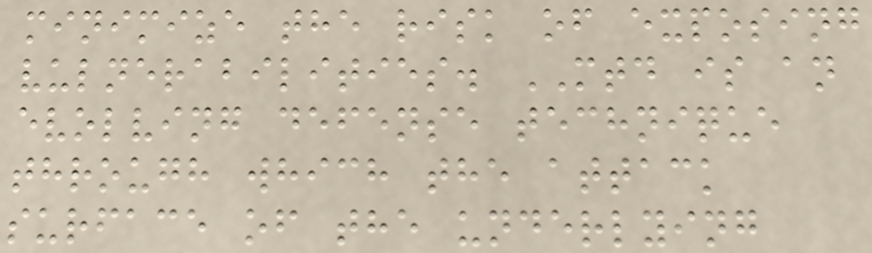minimize the risk of exposing
vulnerabilities. MTD is an
evolving defense technique
through which the attack
surface of the underlying
